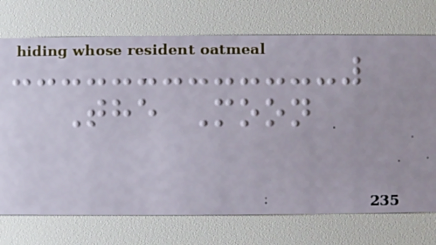The Moon
